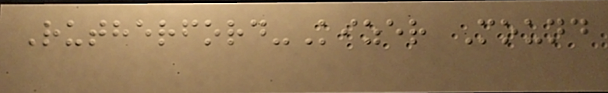Rutherford-Kizer Mound
